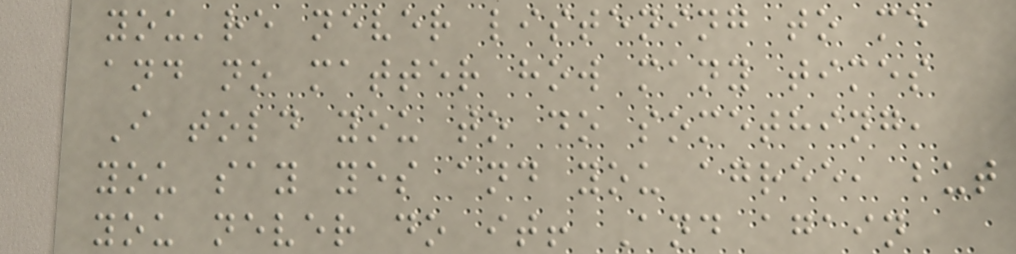you're never listening to me
and no matter how many times
I told you to do something,
you say yes and you agree, but
you never do it! And again
